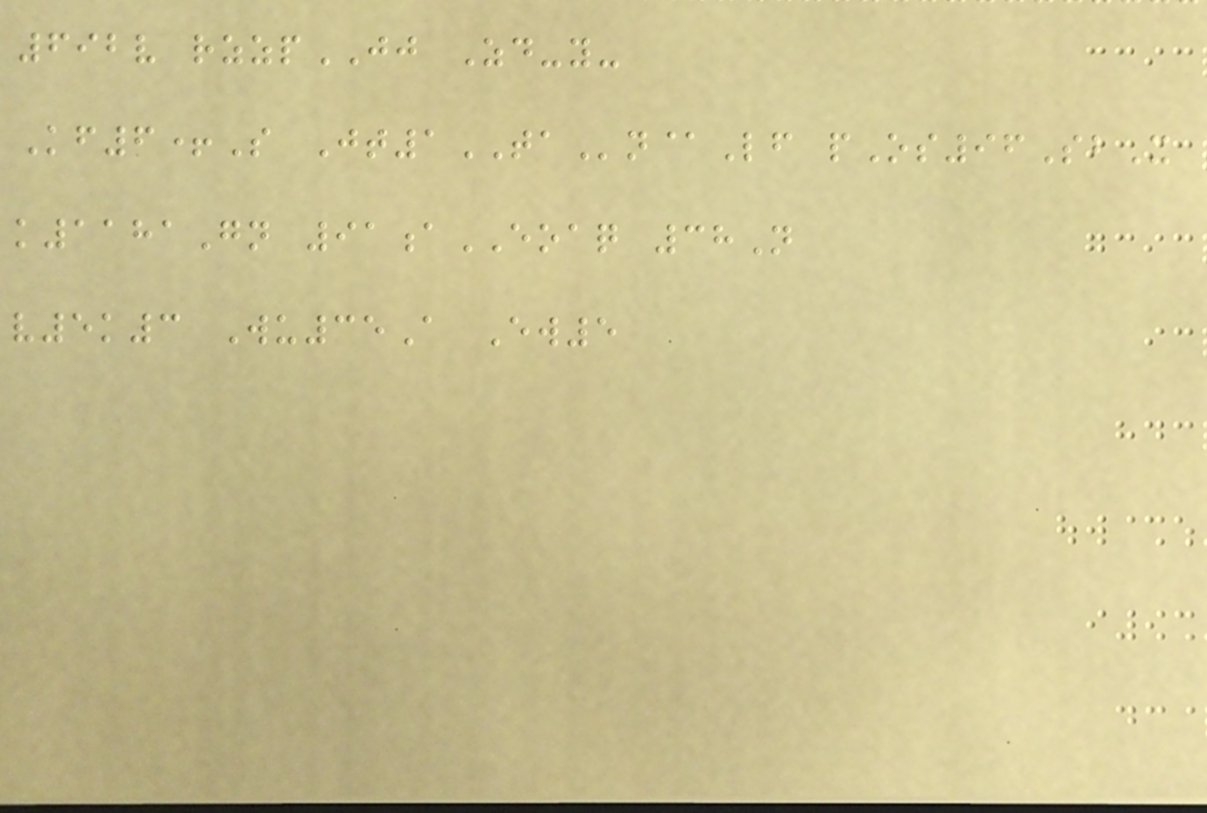692v rzzpJJ Zd-y-
Kf6+S Jt1TAn@Lf pOs96SbX
k1181Gn 91aEOAQ 38N
v5k3 Wu35A Ew5
